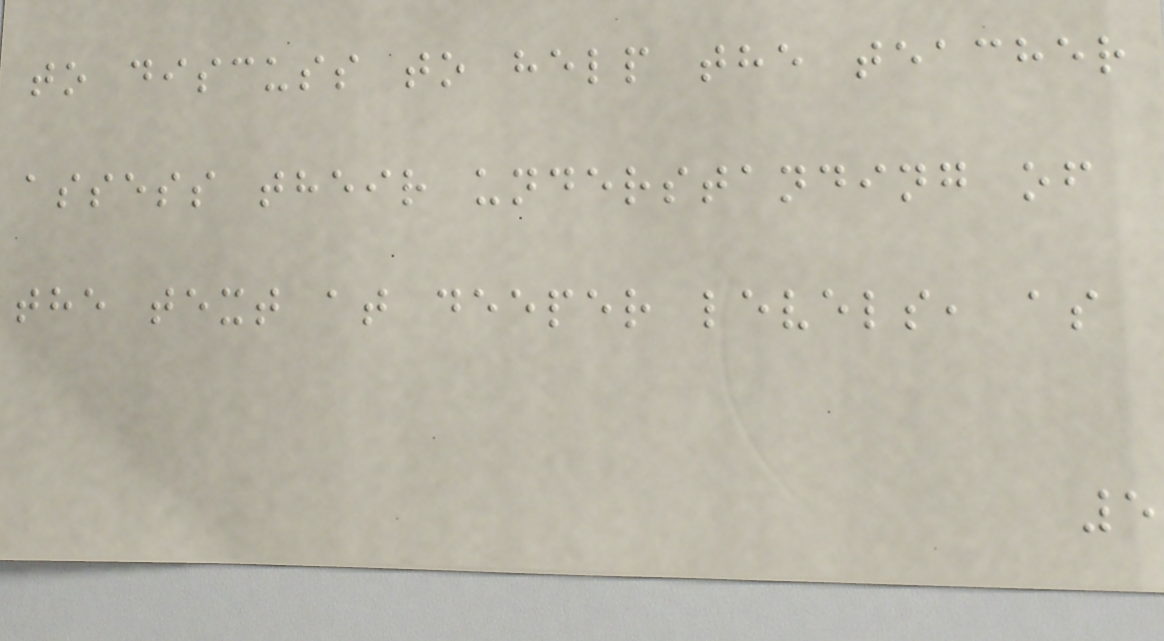to discuss to help the teacher
assess their understanding of
the text at deeper levels, as
5
